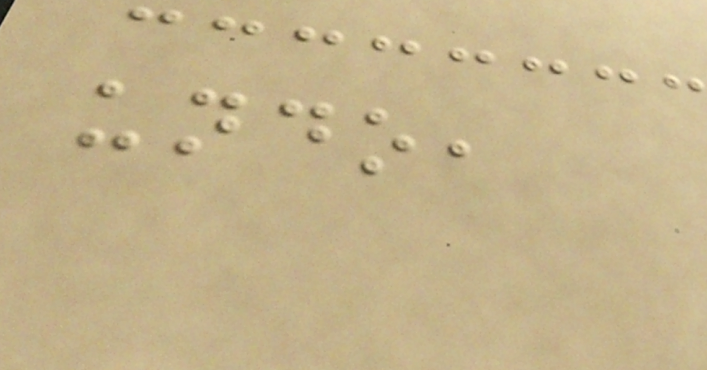undo,
